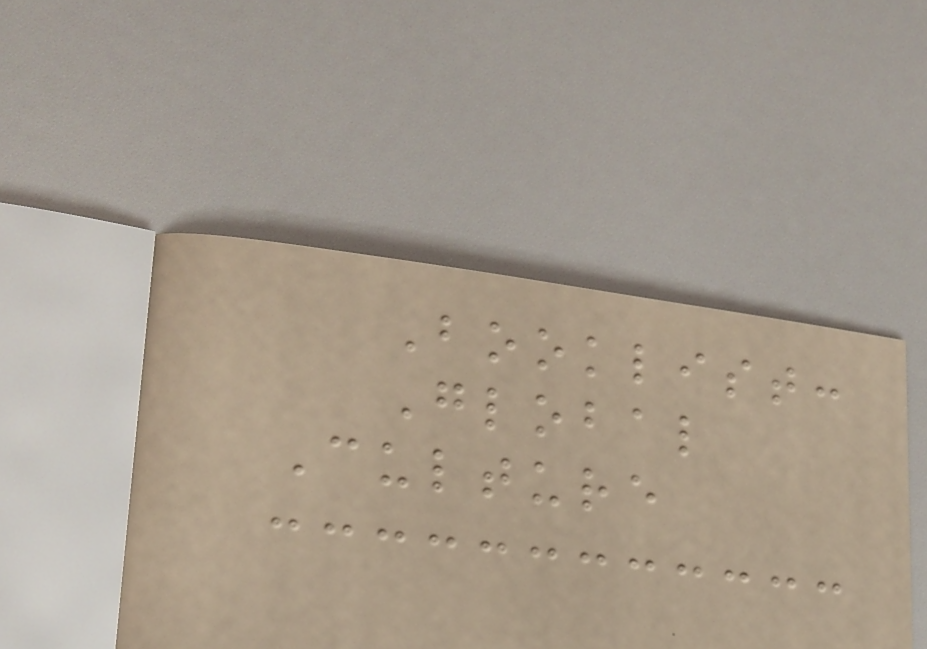Booklist:
Global
Culture
